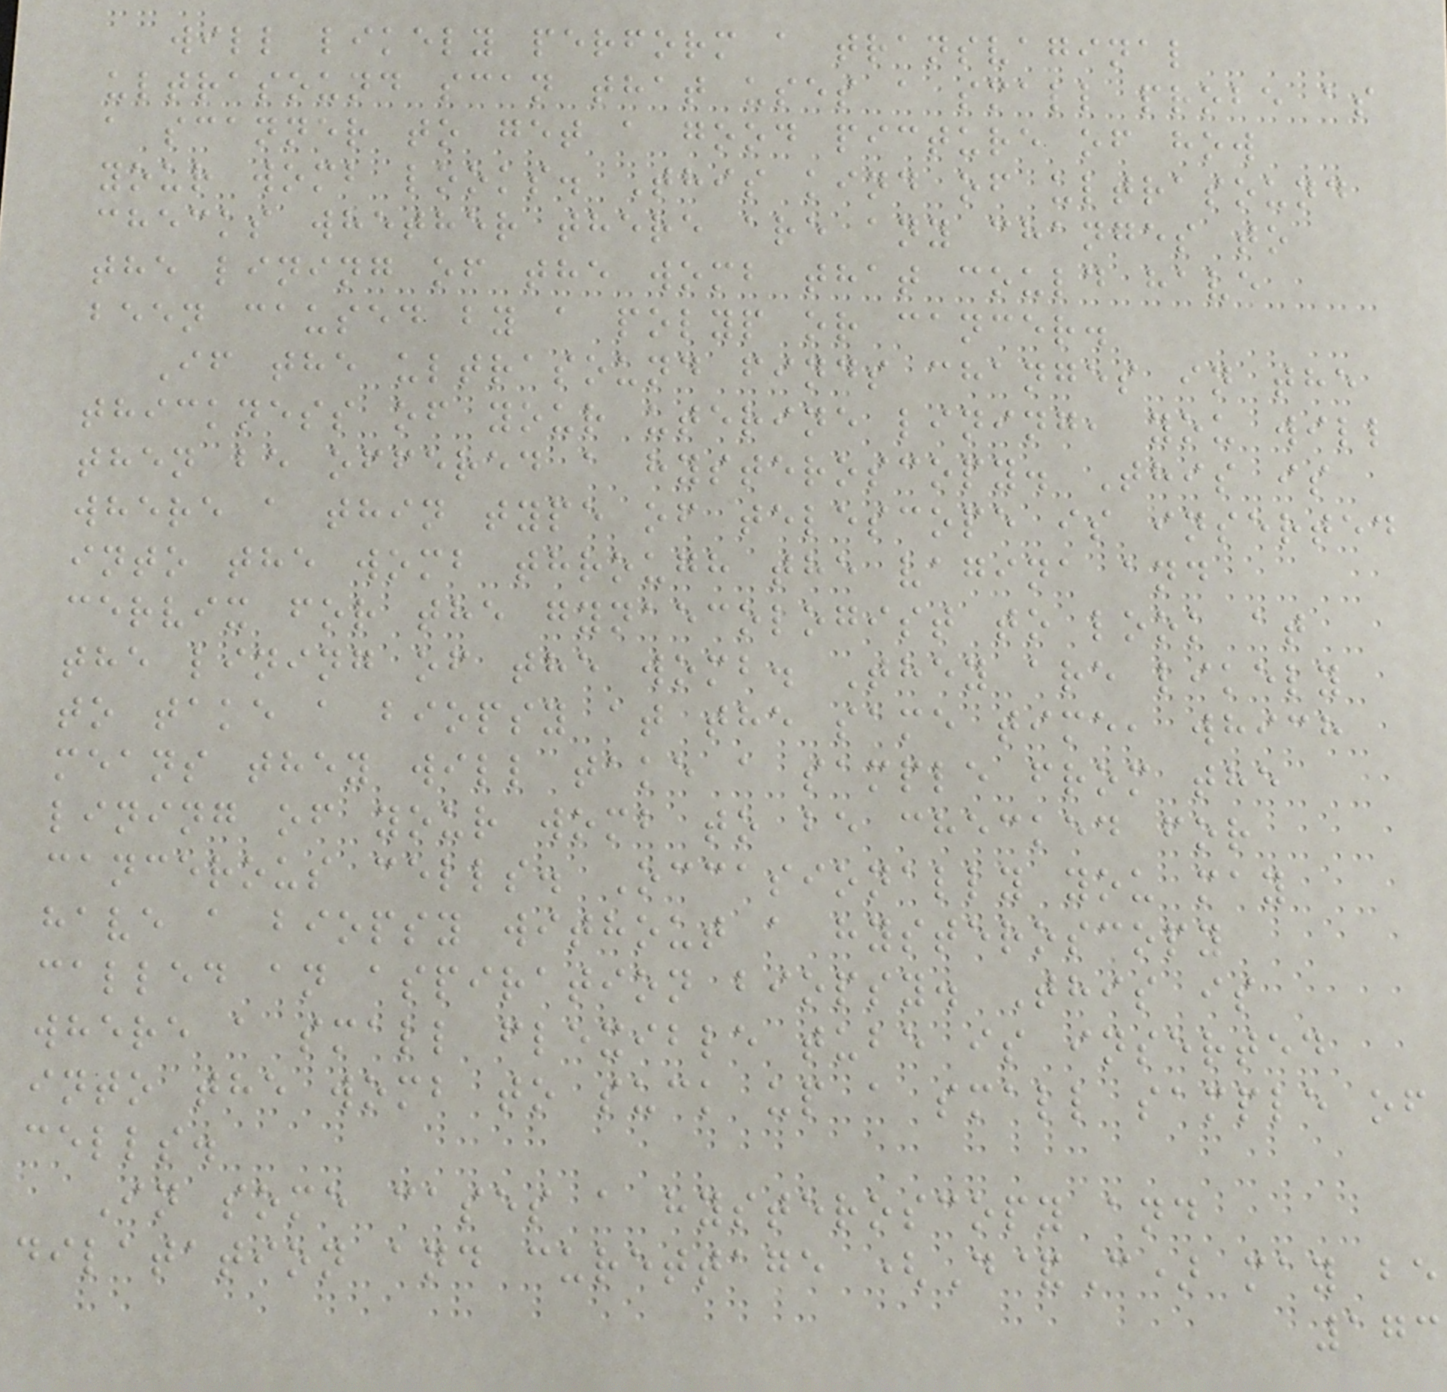will likely perform a transvaginal
ultrasound scan that uses a small probe as
a scanner to get a good picture of how
your womb looks. This kind of ultrasound
checks whether there are any changes to
the lining of the womb that could have
been caused by a polyp or cancer.
If the ultrasound finds changes in the
thickness of your uterine lining, you will
then be offered a hysteroscopy. This is
where a thin type of telescope is inserted
into the womb through the vagina and
cervix for the gynaecologist to look at
the lining of the womb. They are likely
to take a biopsy at the same time, which
means they will take a sample from the
lining of your womb to be checked for
cancerous cells. Occasionally you may
have a biopsy without a hysteroscopy
called an aspiration biopsy. This is
where a small flexible tube is inserted
into the womb to suck up a small sample of
cells.
In some cases a hysteroscopy and
dilatation and curettage (D&C) may be
173
